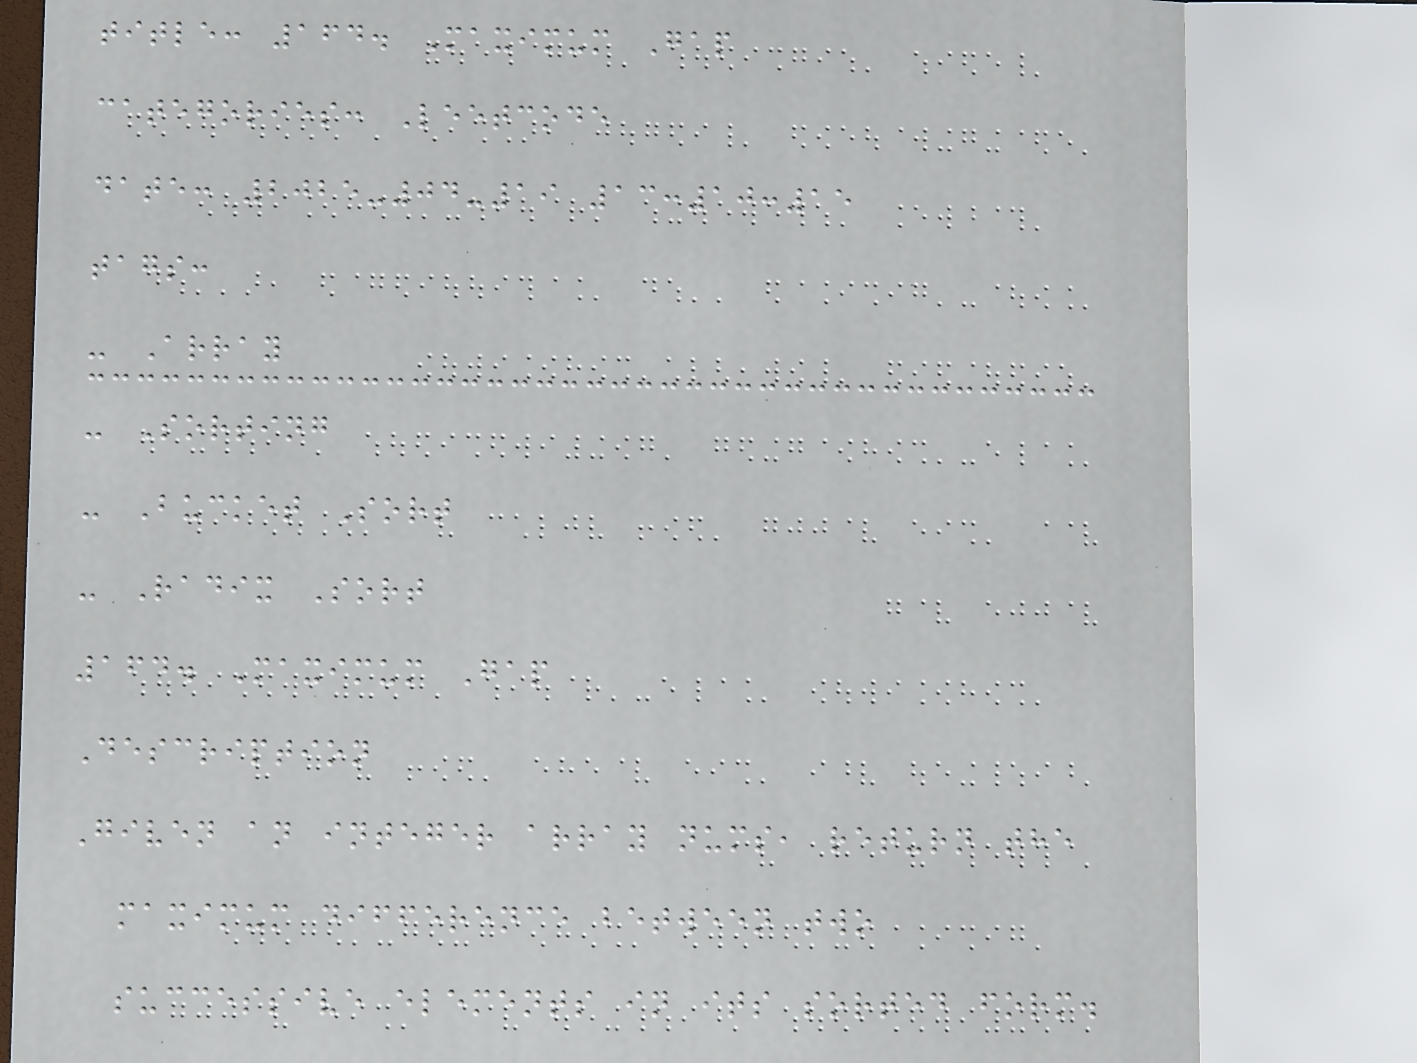title: 164. Maximum Gap
categories: Leetcode
date: 2025-04-19 13:10:15
tags:
- Array
- Sorting
- Bucket Sort
- Radix Sort
164. Maximum Gap
Description
Given an integer array nums, return the
maximum difference between two
successive elements in its sorted form.
